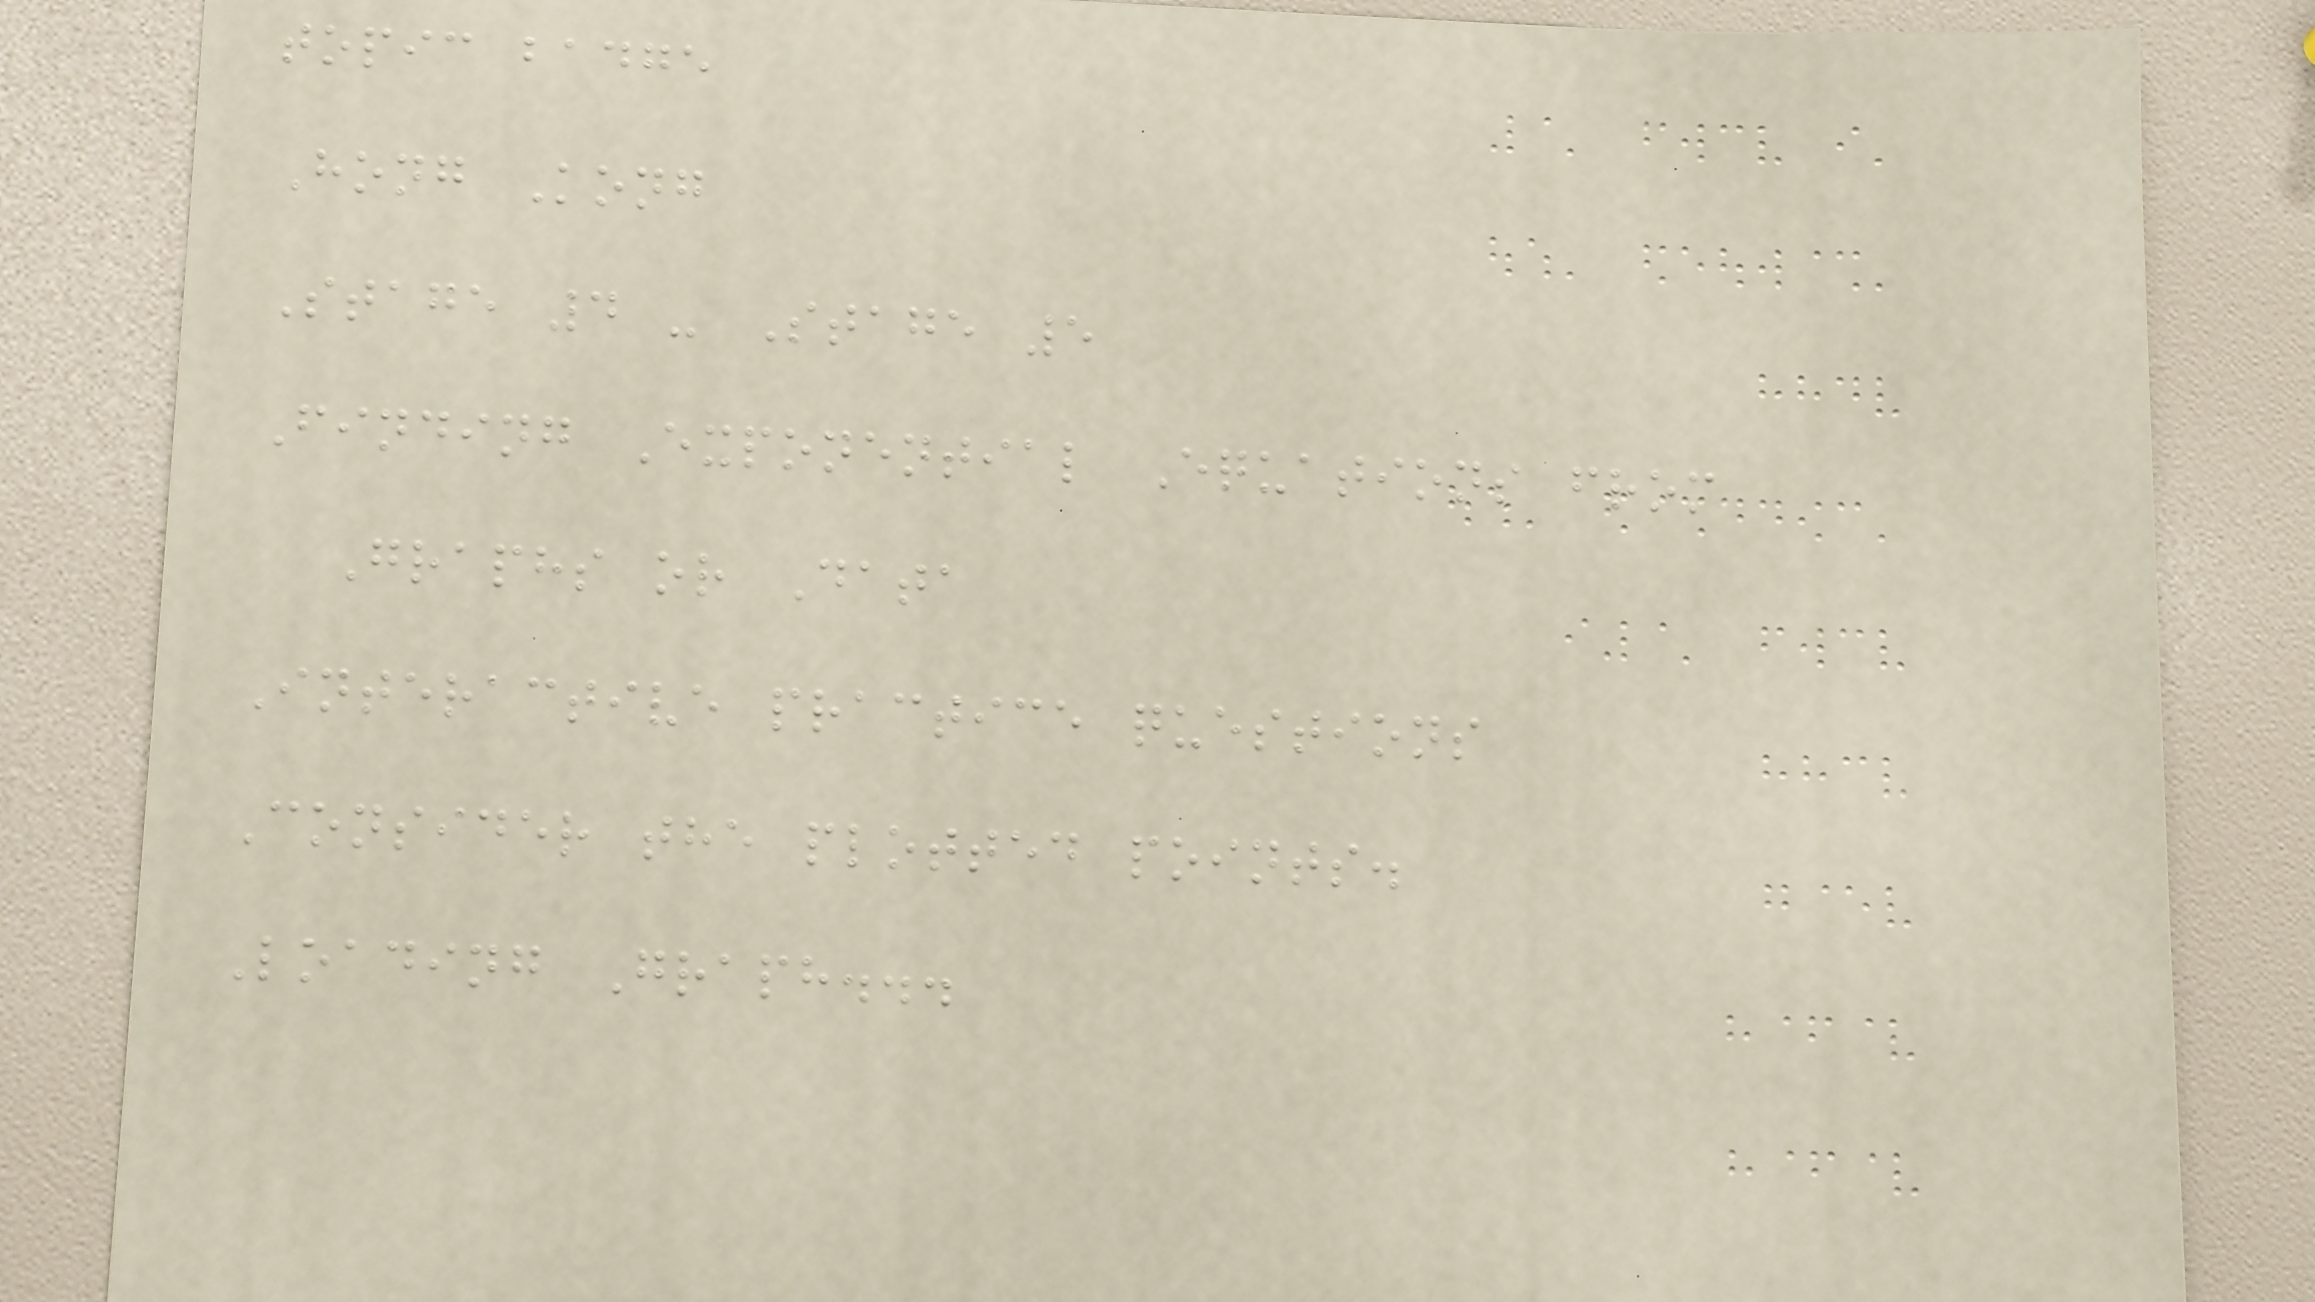topic badge
Hong Kong
Stage 4 - Stage 5
Finding Exponential Equations from
Graphs or Data
Interactive practice questions
Consider the plotted points.
Loading Graph...
